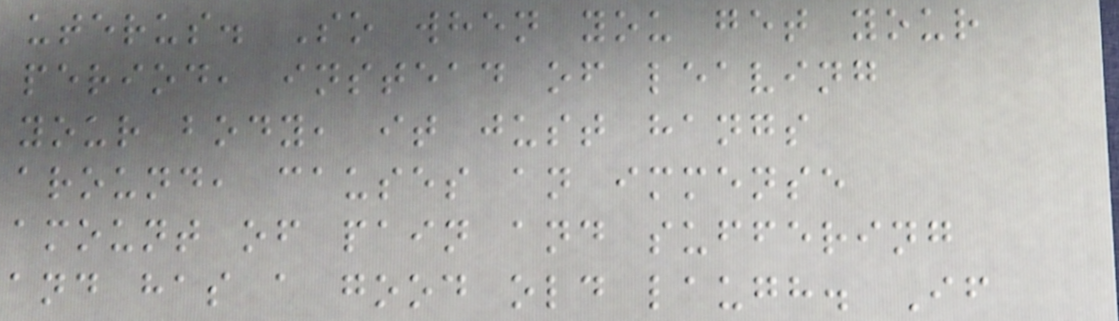uterus. So when you get your
period, instead of leaving
your body, it just hangs
around, causes an immense
amount of pain and suffering
and has a good old laugh. If
